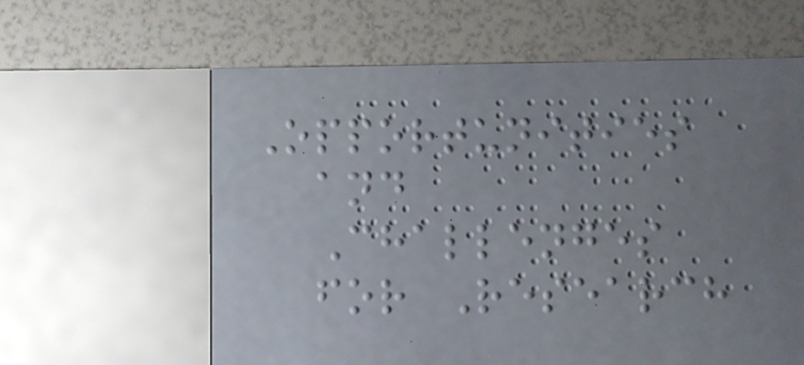Opportunities
and
Challenges
for Research
